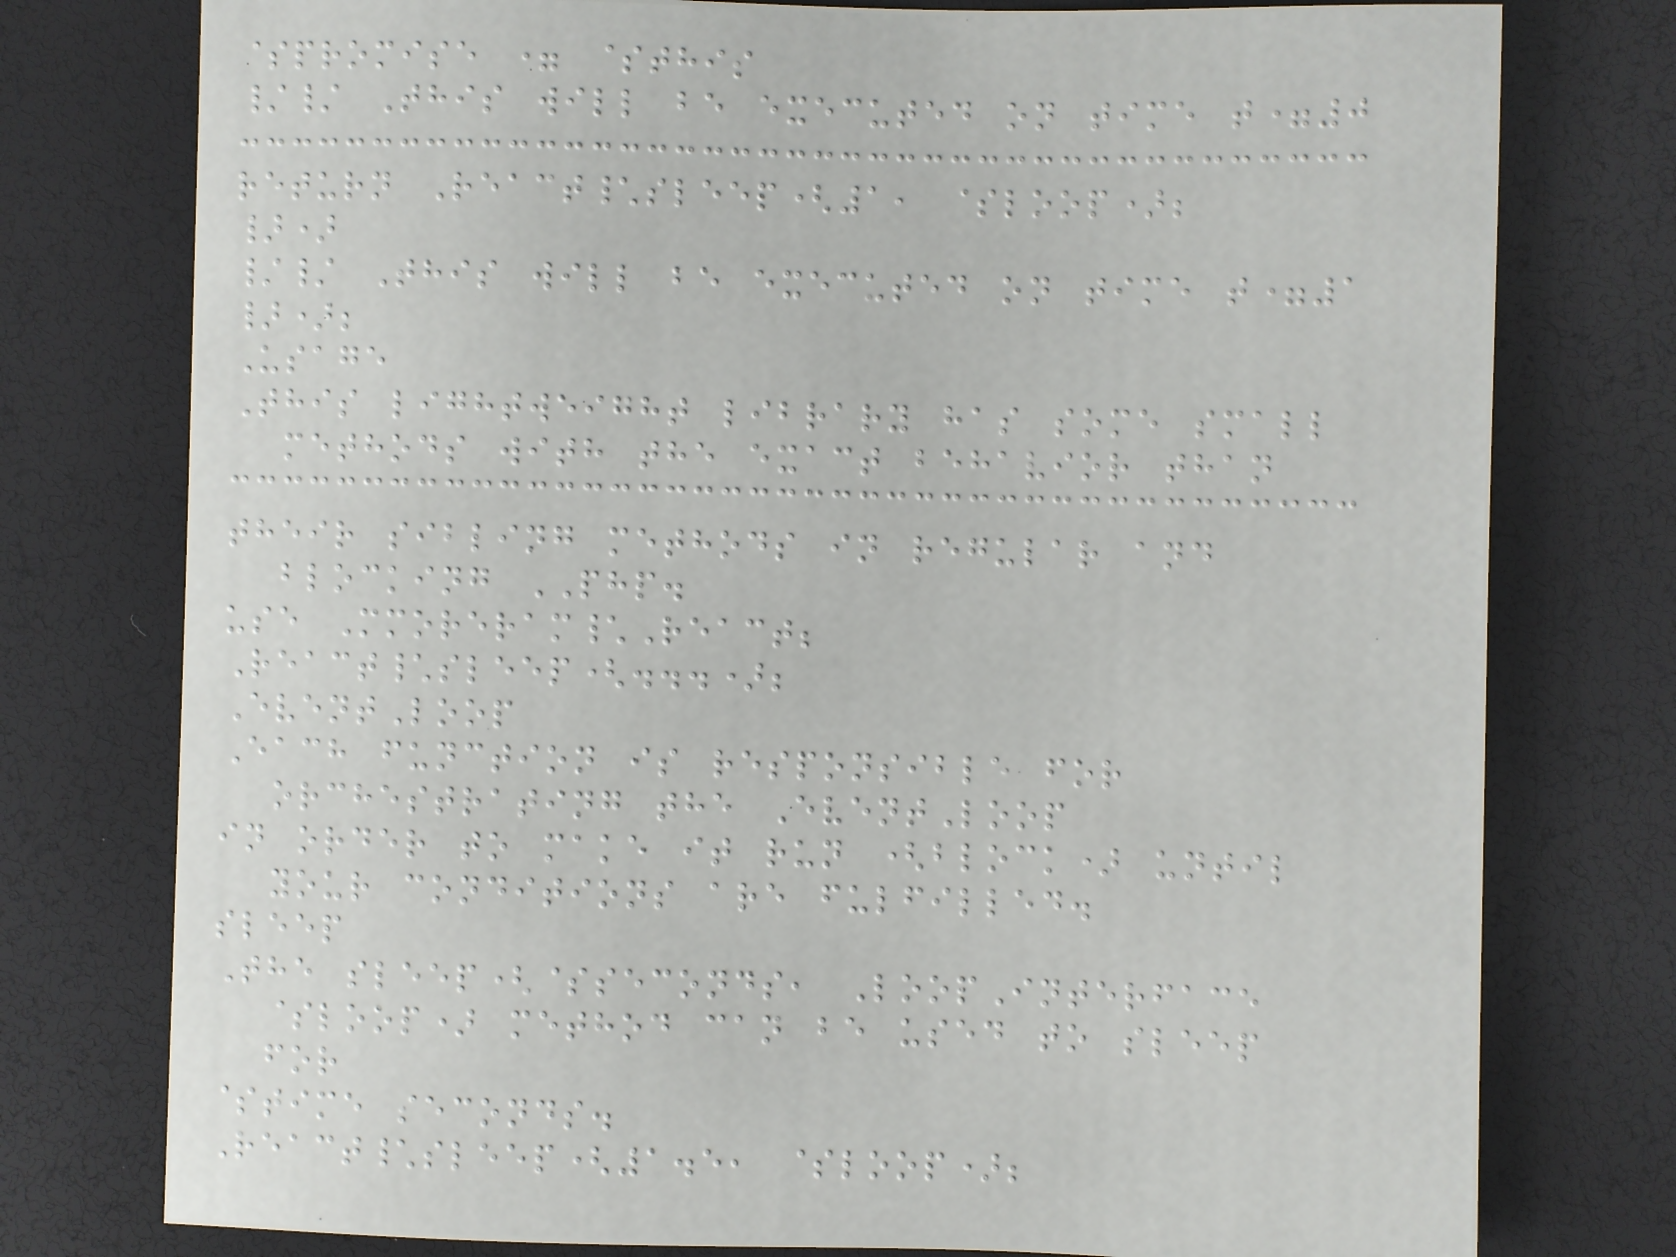$promise = $this
// This will be executed on time t=0
return React\sleep(1, $loop);
})
// This will be executed on time t=1
});
Usage
This lightweight library has some small
methods with the exact behavior than
their sibling methods in regular and
blocking PHP.
use Mmoreram\React;
React\sleep(...);
EventLoop
Each function is responsible for
orchestrating the EventLoop
in order to make it run (block) until
your conditions are fulfilled.
sleep
The sleep($seconds, LoopInterface
$loop) method can be used to sleep
for
$time seconds.
React\sleep(1.5, $loop);
